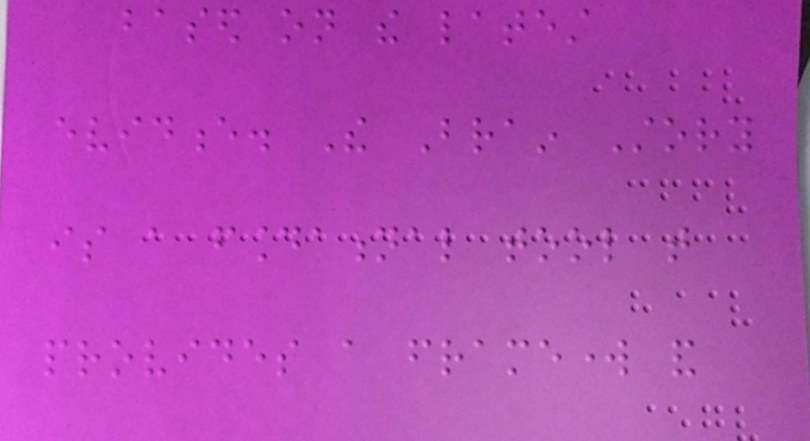based on the latest
evidence. The Brain Story
is a foundational tool that
provides a framework and
